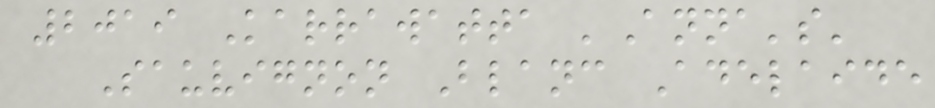2019 Karrawatta 'Anna's'
Sauvignon Blanc Adelaide
